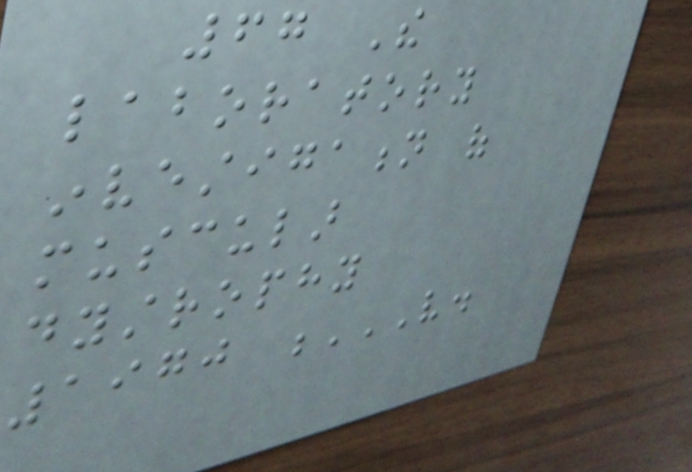67 The
laboratory
investigation of
muscular
dystrophy
1970 V.
